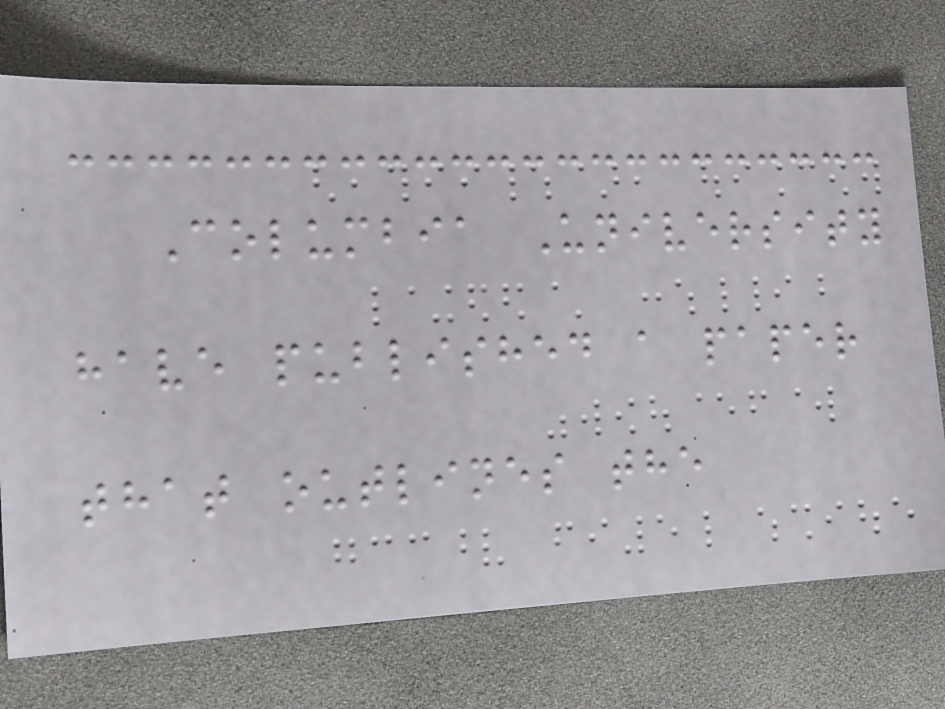Columbia University
have published a paper
that outlines the
